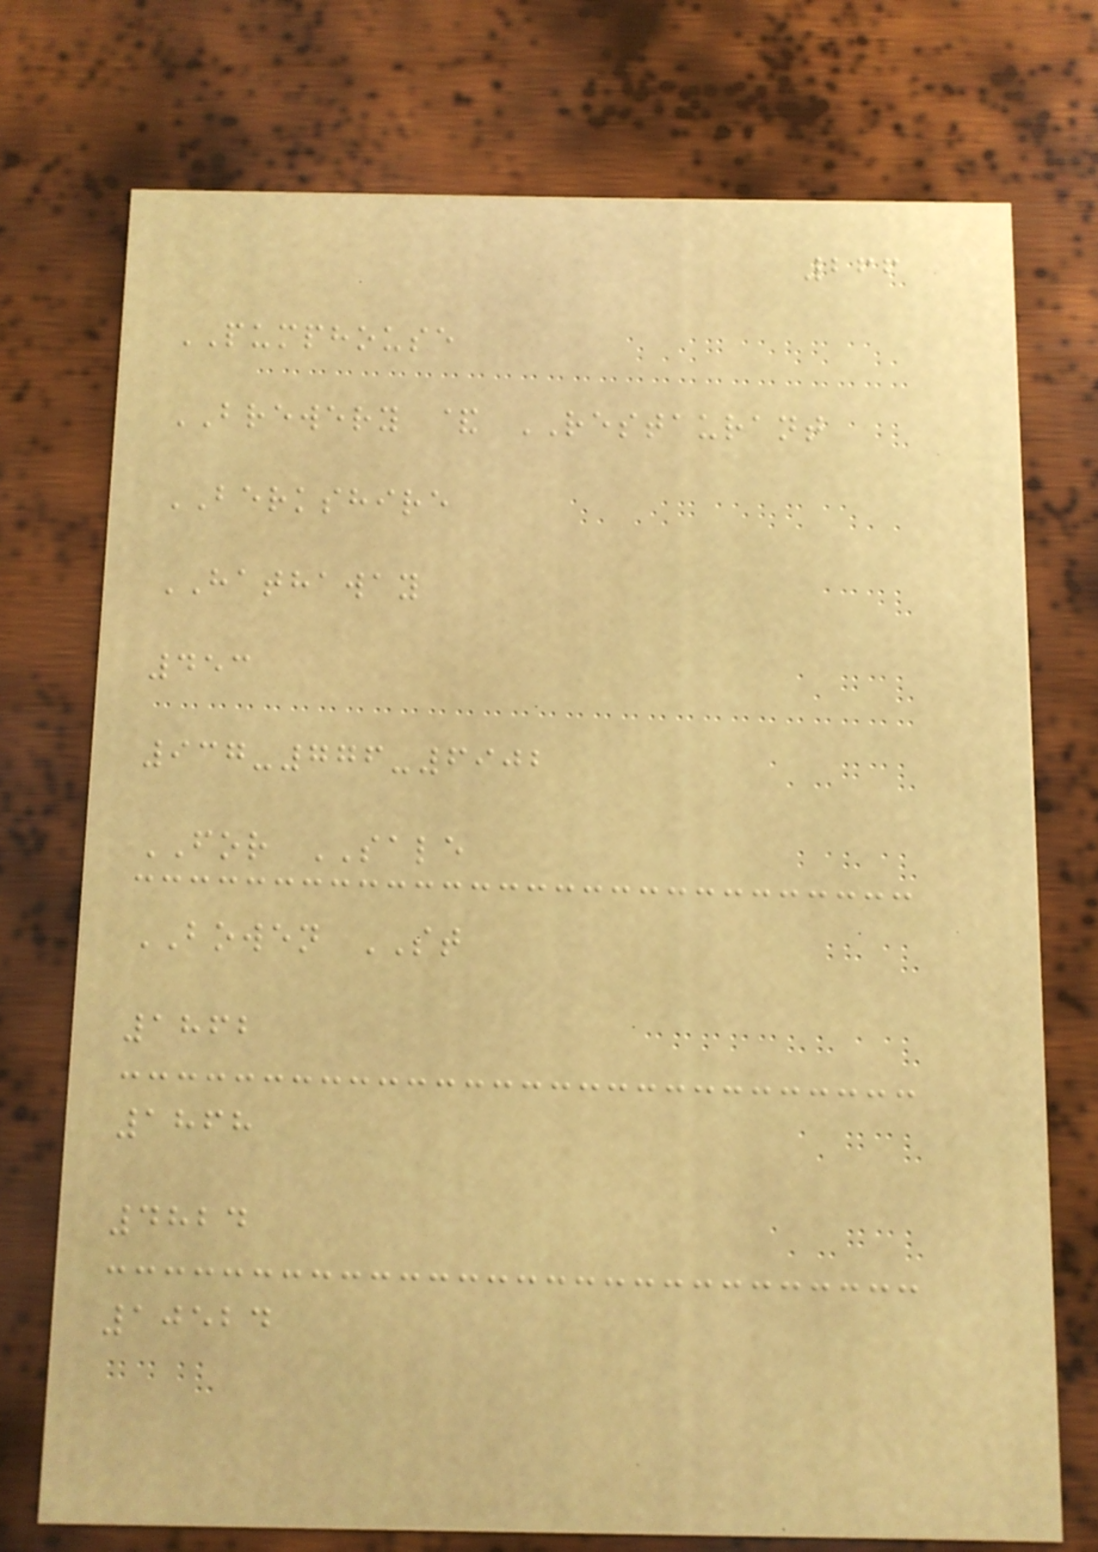266
PUMPHOUSE
BREWERY & RESTAURANT
BERKSHIRE
HATHAWAY
453
937-776-6902
FOR SALE
BOWEN ST
1862
1868
4824
10524
